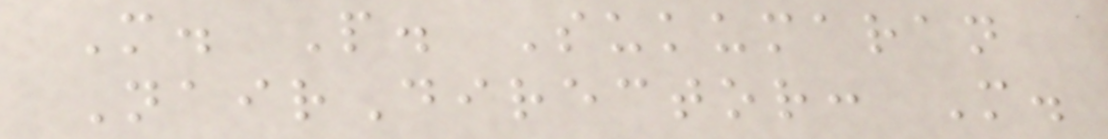M. P. Sukumaran
NairDirector: M.
